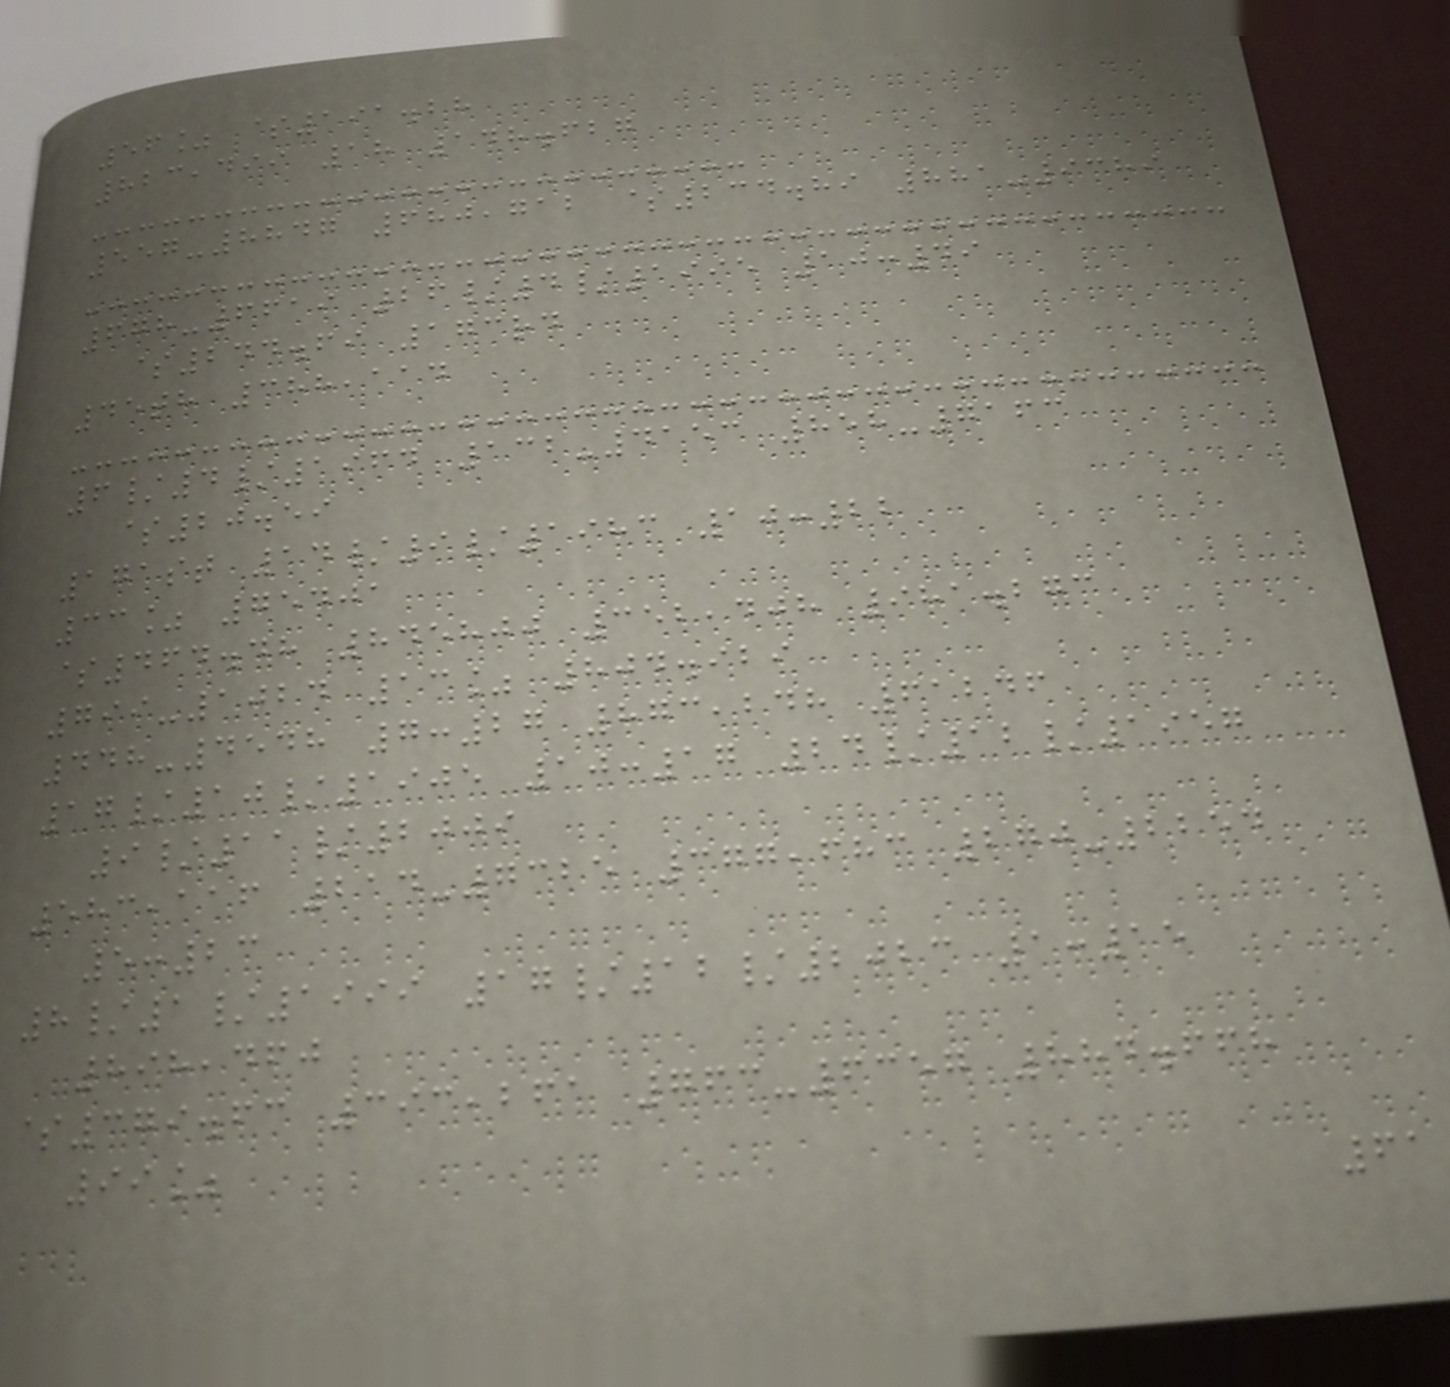56% $191.28
823,499 18 148.627
557-8847 680,712 $234.89 881-9389
678-6619 26/4/1995 10:49
$244.69 173rd
45th 388,114
6/4/1964 132-4153 858-7163
$20.59
171st 14/9/1983 10:22
33% 75401
$464.48 845800 352,408 981.273
799-1024 13% 804.929
448-4548 7:27 873,248 61246
17/10/1905 10:17 24/12/1957
9/11/2009
583,116 214-7325 377,683 270-2254
5:23
8/1/1999 17/12/2023 1:15
898,460
$379.63 393,261 763-6357 884.668
99%
61
